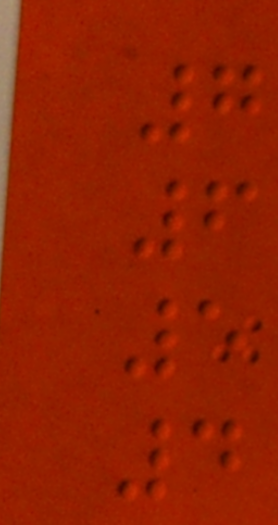7
6
5
4
